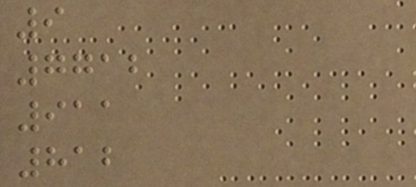9
7712
911
812
